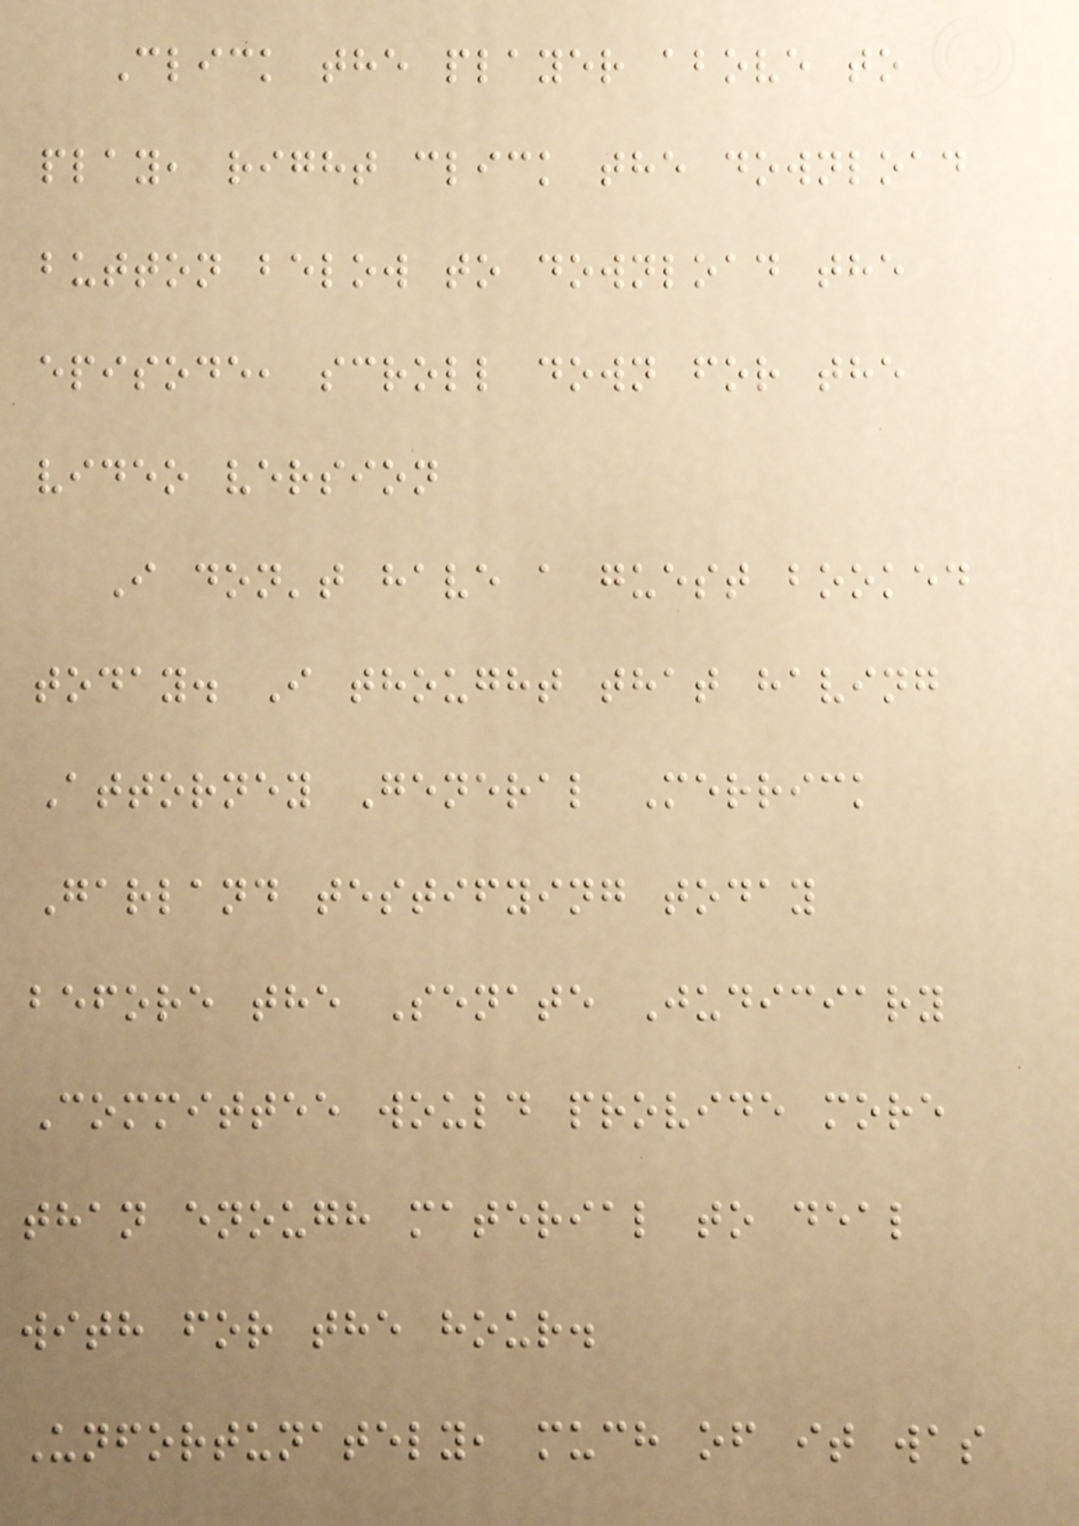Click the player above to
play, right click the download
button below to download the
episode, scroll down for the
video version
I don't have a guest booked
today. I thought that having
Attorney General Merrick
Garland testifying today
before the Senate Judiciary
Committee would provide more
than enough material to deal
with for the hour.
Unfortunately, much of it was
